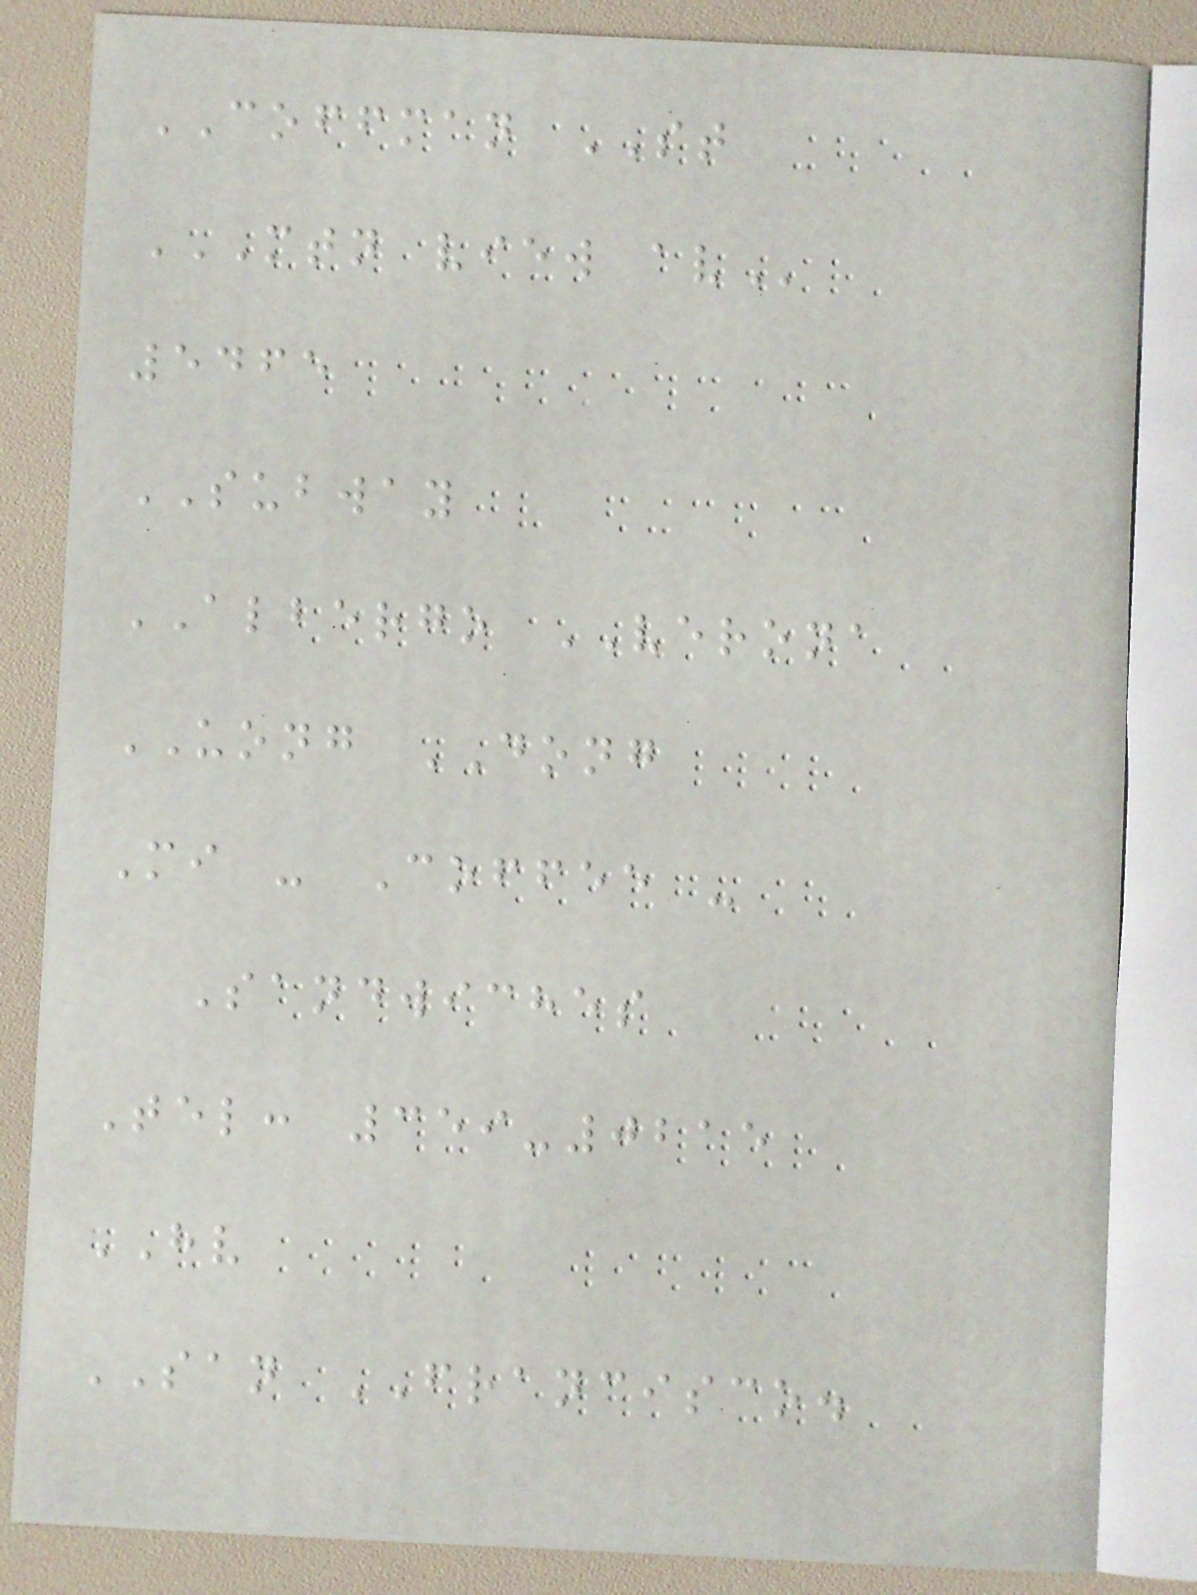COFFMAN ST
MTN VIEW AV
5465
SUBWAY
ALBERGO VERONA
UONG DONG
Mi - Coffee -
Sandwiches
Tel: 359-0215
HV
SAN FRANCISCO.
